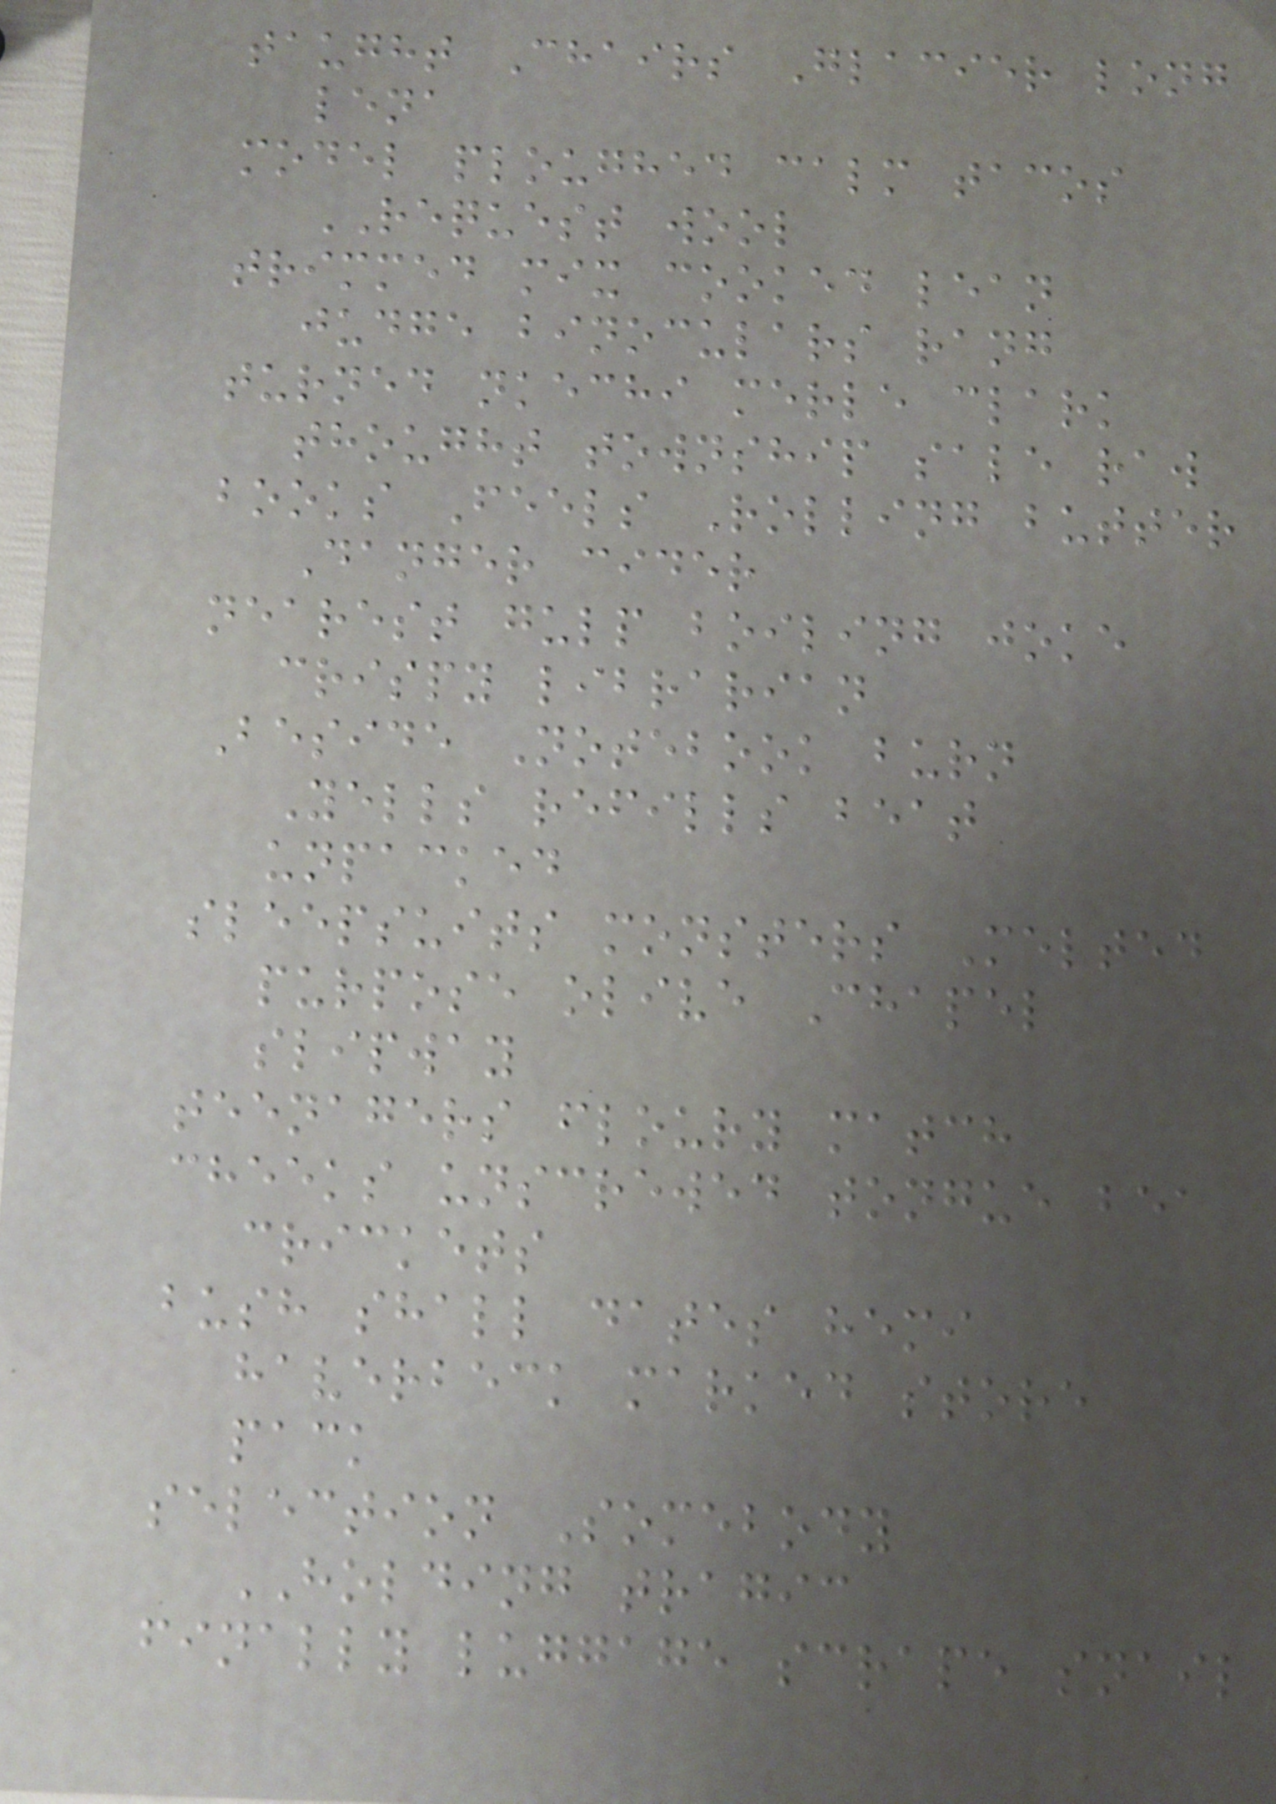taught Chairs Glacier long
lena
model ploughed calm tacos
REQUEST wool
trimmed mix cooked lean
judge binoculars rang
turned nkechi merle clark
thought township sale raw
books Feels Rolling butter
Danger cider
nearest gulp boiling joke
crispy librarian
Beside Notebook burn
Yells refills beat
unpacked
sleepsuits monsters Melted
purpose olive Chapel
slipway
teenagers floury match
cheeks unscrewed tongue bea
crickets
bush shall dates hemi
haverbeck marked store
pack
selection Somebody
HOLDING tragic
finally luggage scrape snail
